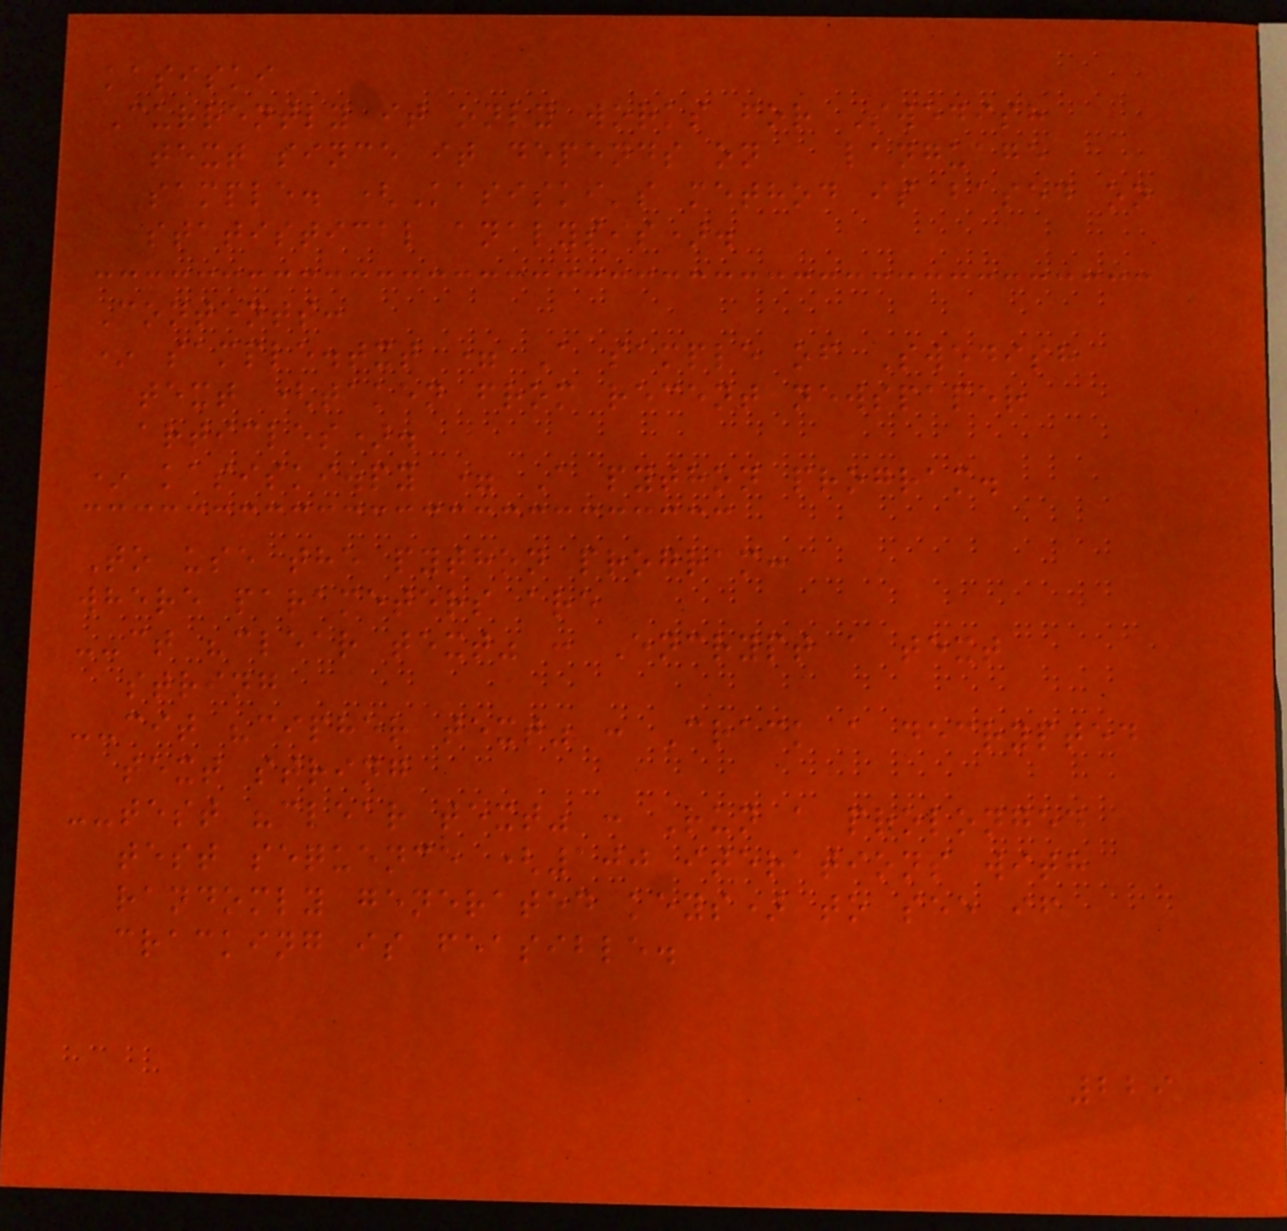kasiski
Currently it only works for Swedish
text since it depends on a language
sample. (Kasiski's method is based on
statistical analysis).
Contents:
* sample.txt = A sample of Swedish
text (taken from recent newspaper
articles).
* kasiski.py = A python program.
To use the python program:
where parameters are
--ct "clear text" : Encrypt a text
string
--cit "cipher text" : Crack a decrypted
text string
--test "clear text" : Run a prolonged
test sequence (100 iterations with
randomly generated keys) to see if
cracking is feasible.
229
